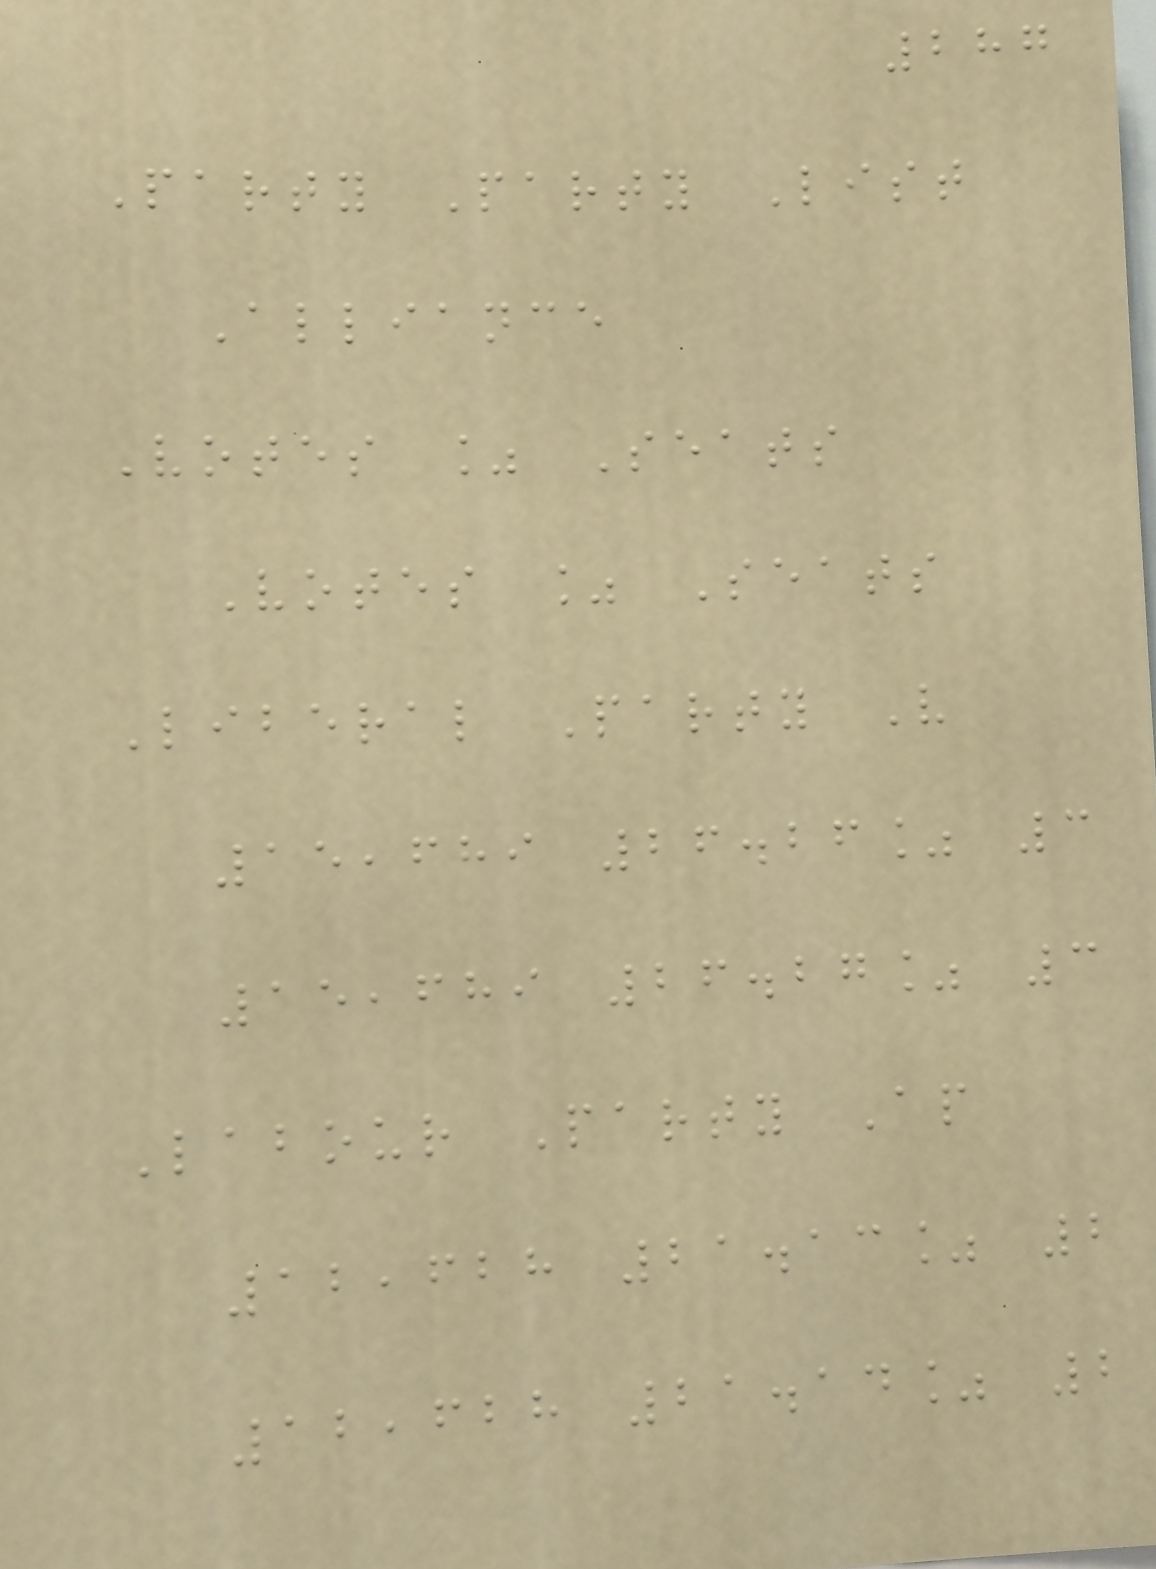287
Party Party List
Alliance
Votes % Seats
Votes % Seats
Liberal Party V
15,689 26.26% 3
15,689 26.27% 3
Labour Party Ap
12,628 21.13% 2
12,628 21.14% 2
